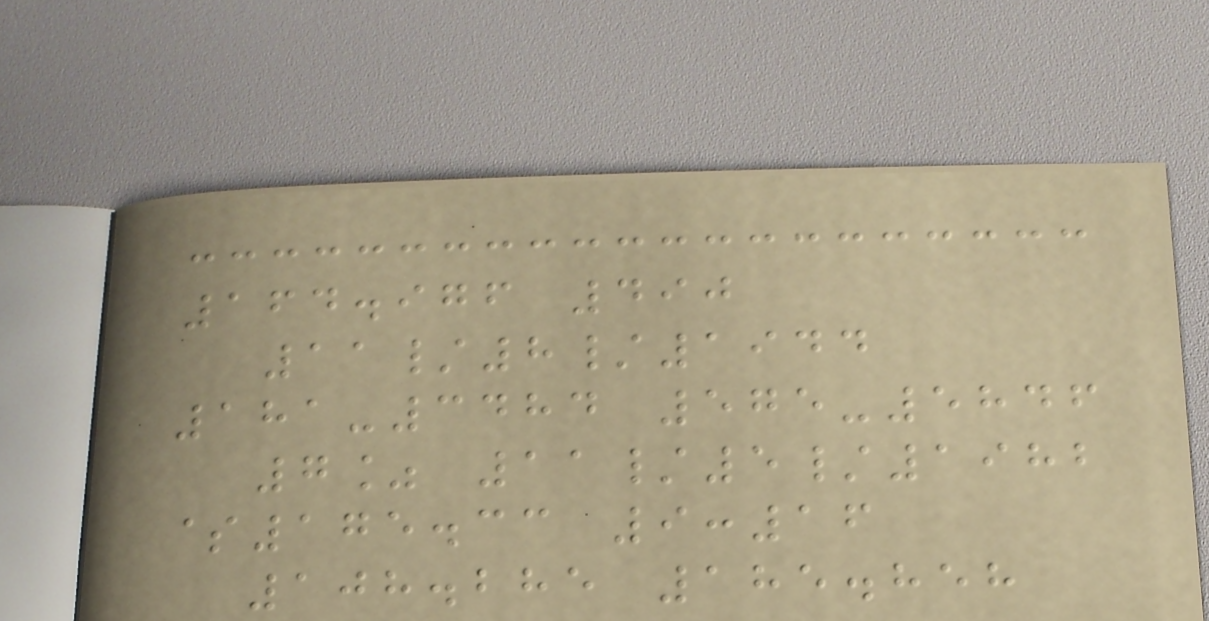164.976 490
11/8/1944
181-3484 575-5846
7% 11/5/1982
$175.33 9:16
108.285 185.858
